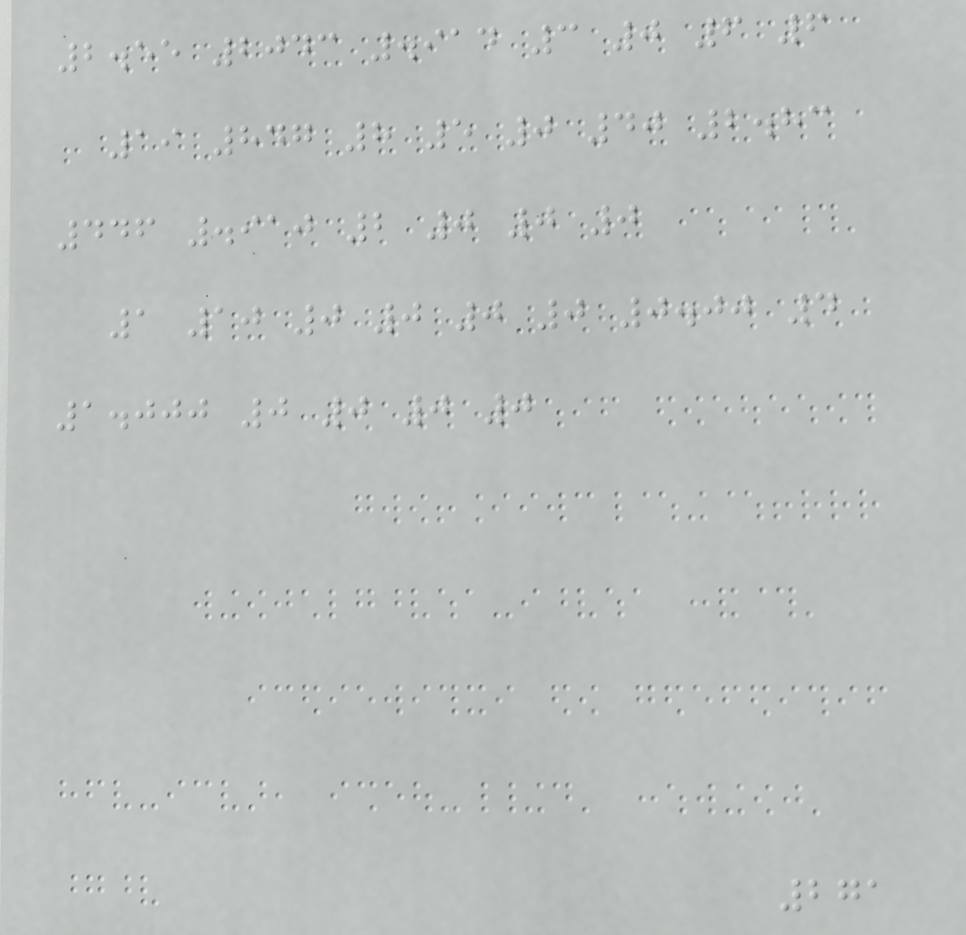2.55 2043 .914 3 0 6 6
19 847 8 5 0 40 2.83
446 .910 2 0 0 0
1 10 0 0 0 0 0.00 4
1.000 0 0 0 0
271
